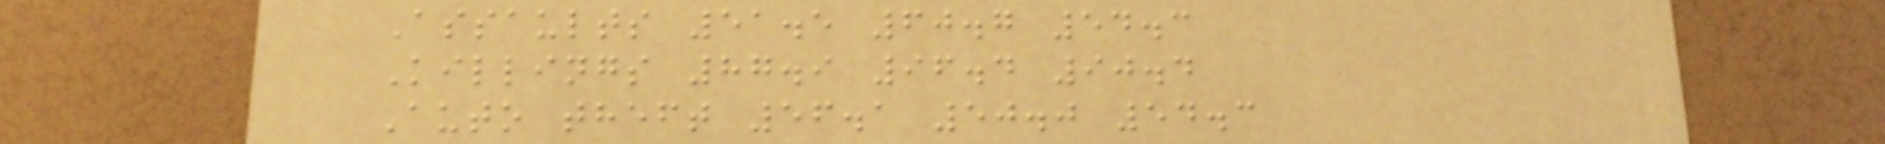Assaults 51.5 60.7 54.3
Killings 87.9 96.4 90.4
Auto theft 56.1 50.0 54.3
